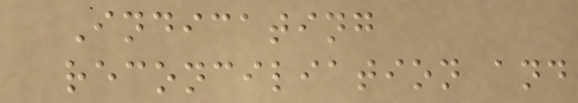Indicating
reconciliation and
